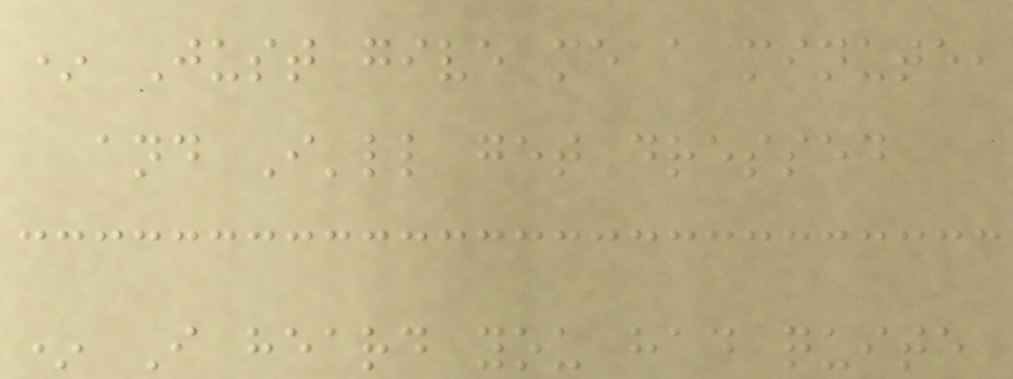* Just give me a minute,
and I'll get dressed
* I heard you had quite
